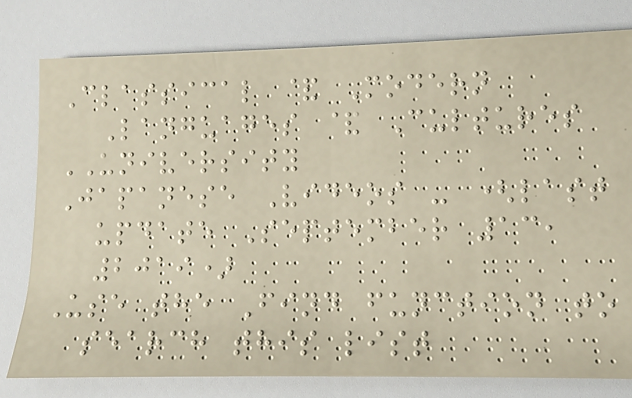Classical & Modern
Languages & Cultures
UNIVERSITY
Japanese Videos - (last
update September 13,
2019)
Use the Find function to
search this list
